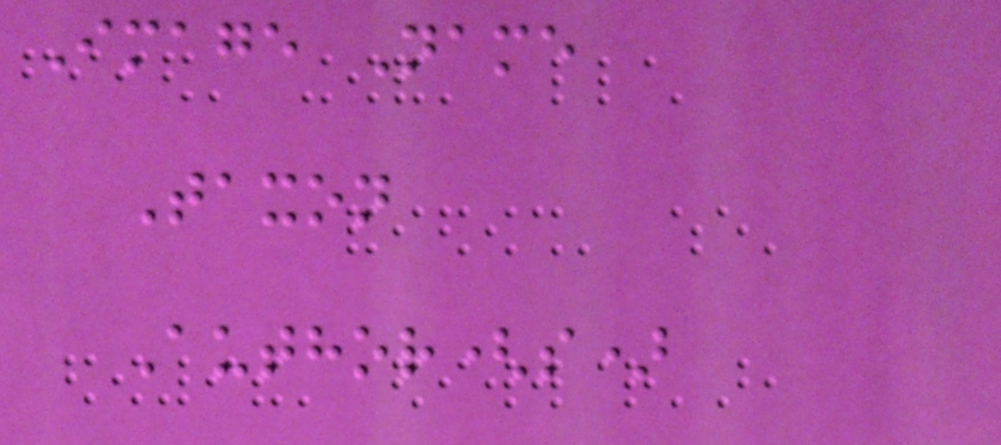Image Name
Taxon
Author(s)
